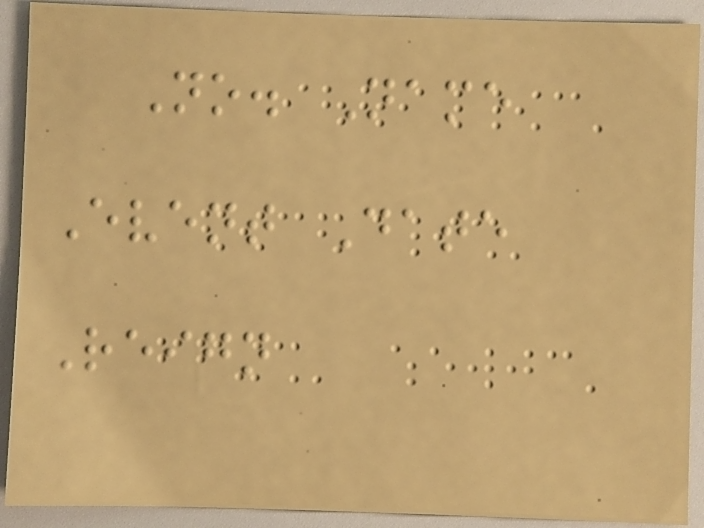No. Name
Event Date
Reign
